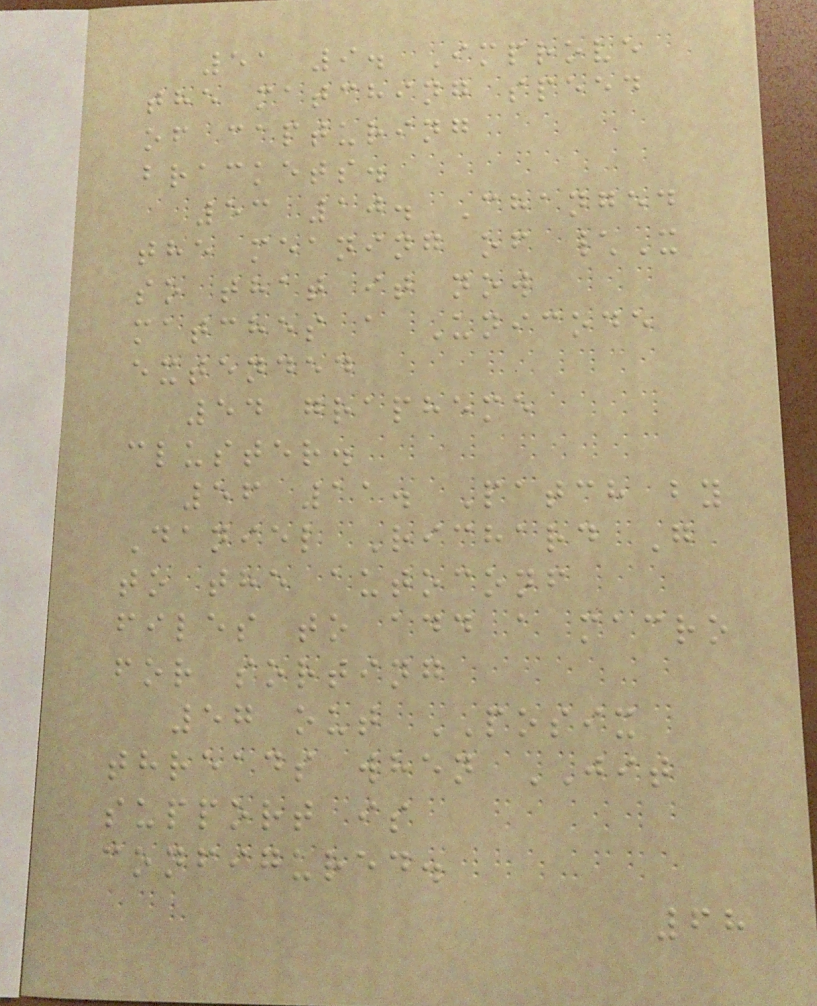51 9. Improve
the matching speed
of capturing
brackets.
53 10. Changed
the meaning of \X
so that it now
matches a Unicode
extended
54 grapheme
cluster.
56 11. Patch by
Daniel Richard G
to the autoconf
files to add a macro
for sorting
57 out POSIX
threads when JIT
support is
configured.
68
